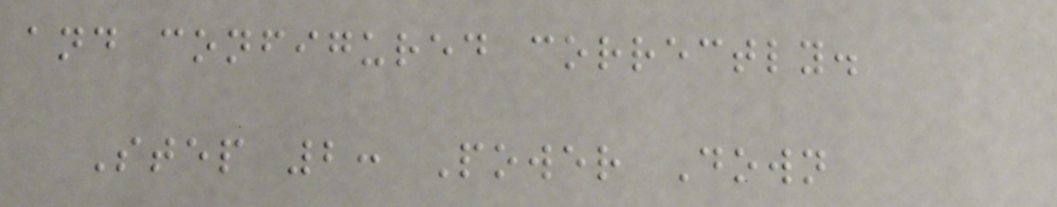and configured correctly.
Step 2: Power Down
